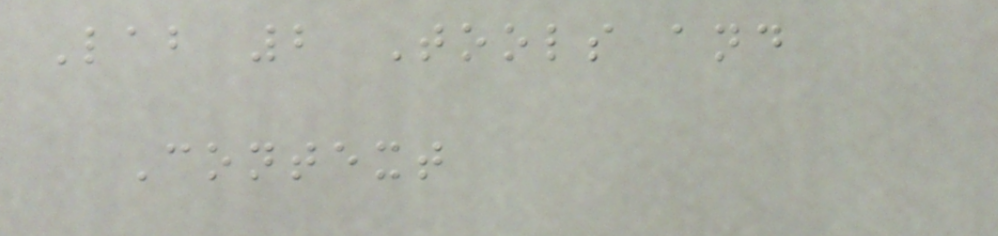Lab 2 Tools and
Context
